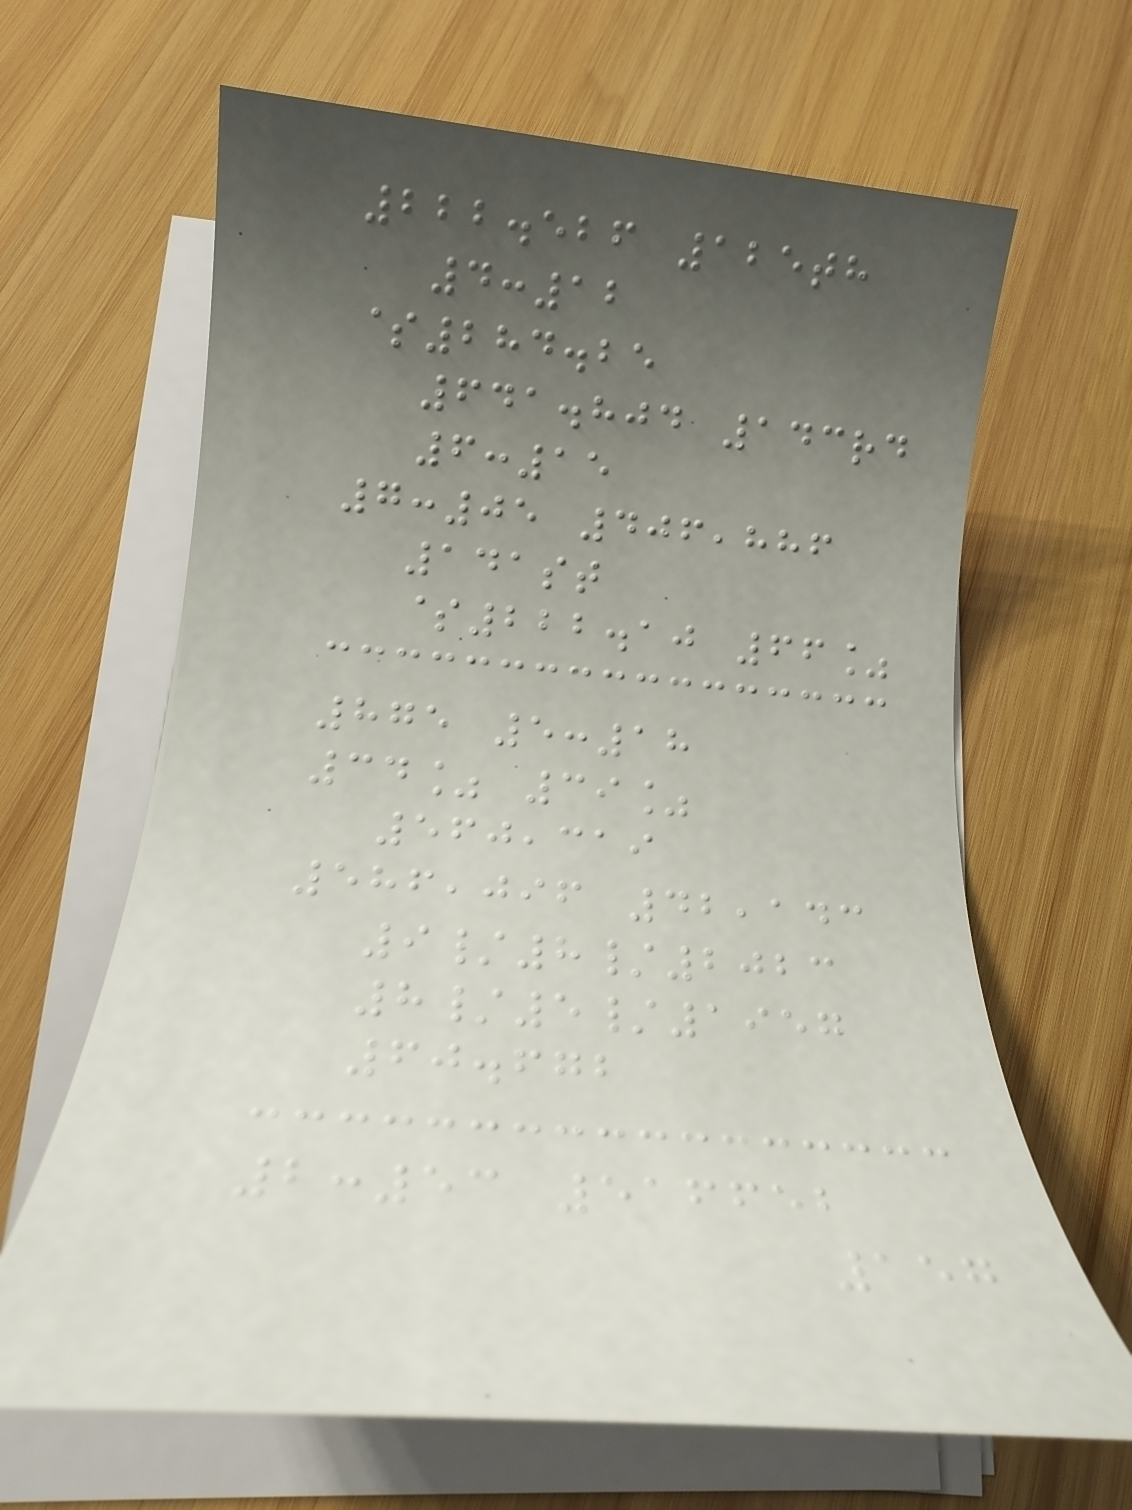222.526 125th
4:12
$284.25
641.804 143rd
6:15
7:05 406,886
141st
$222.10 66%
875 5:18
34% 39%
560,319
586,096 42,143
9/8/2023
8/5/1957
60.672
2:53 516652
157
